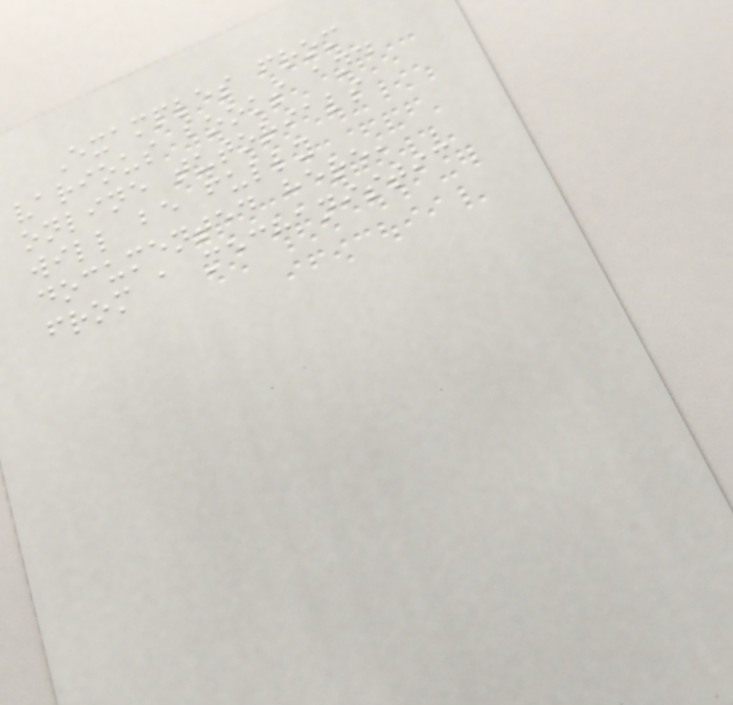Examples from
various books and
online tutorials
will be fully
documented here,
from a mechanistic
